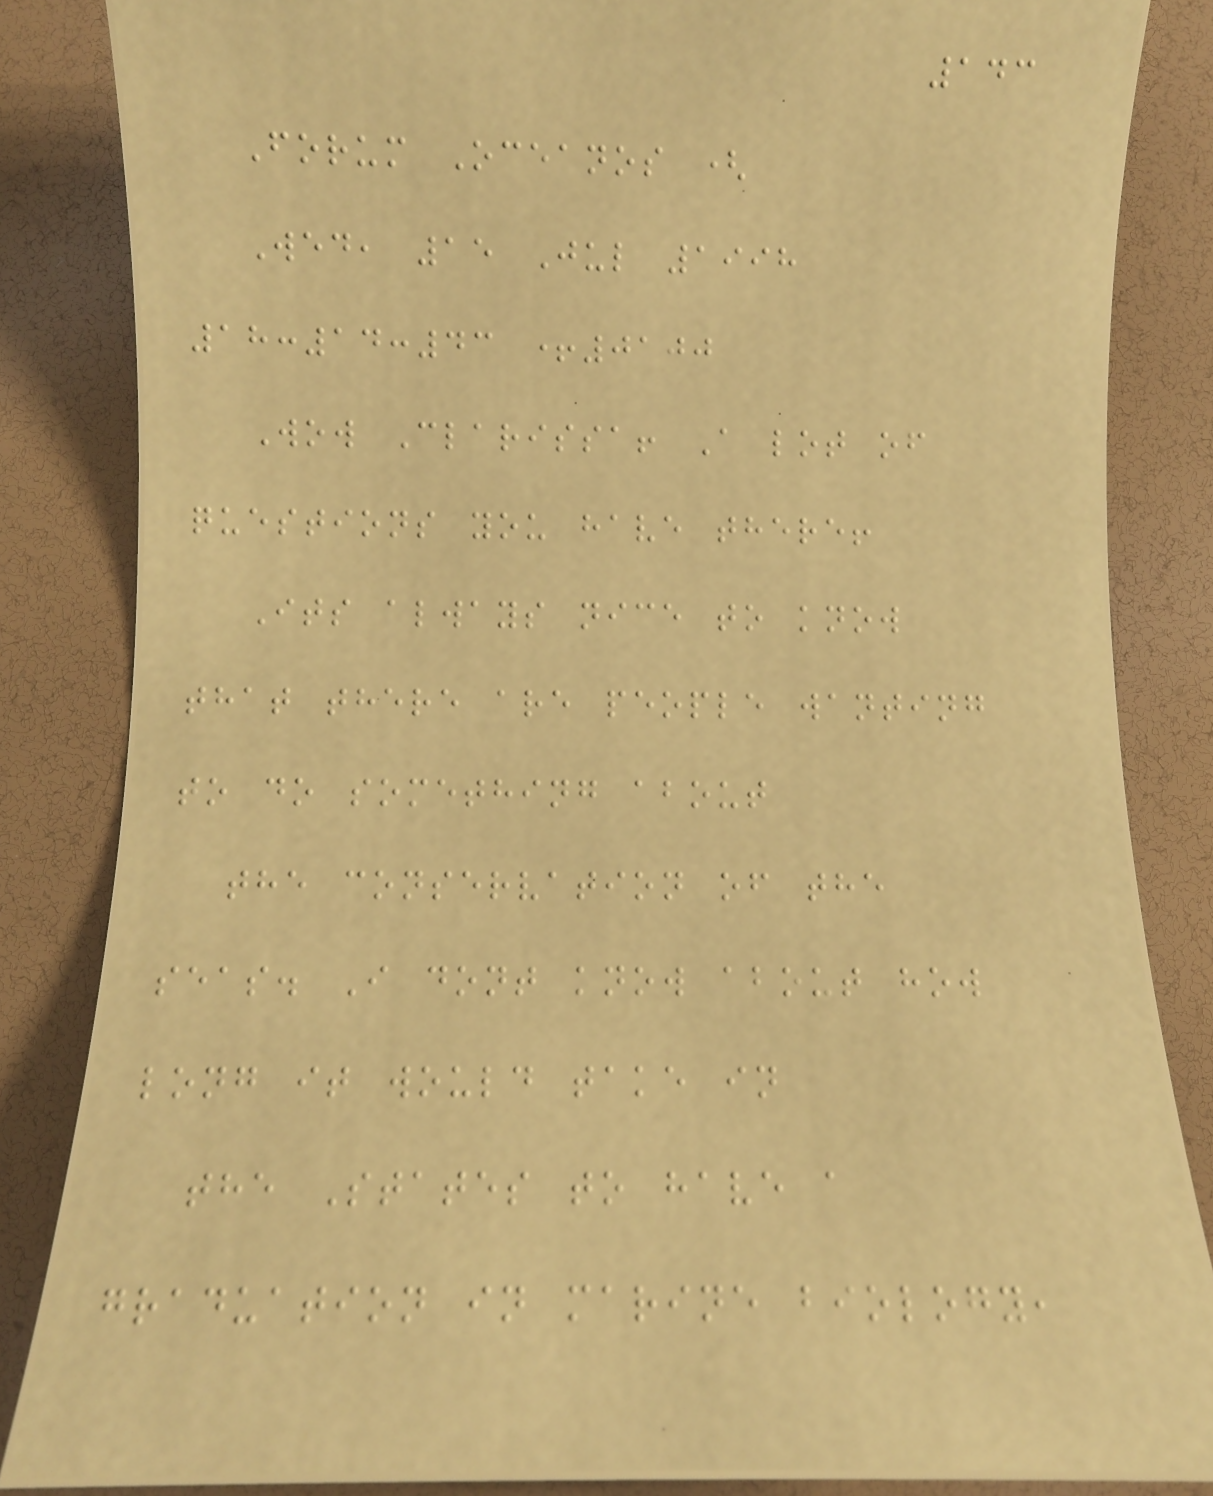143
Forum Oceanos (
Wed, 15 Jul 1998
18:14:43 +0100
Wow Clarissa! A lot of
questions you have there!
Its always nice to know
that there are people wanting
to do something about
the conservation of the
seas. I dont know about how
long it would take in
the States to have a
graduation in marine biology,
